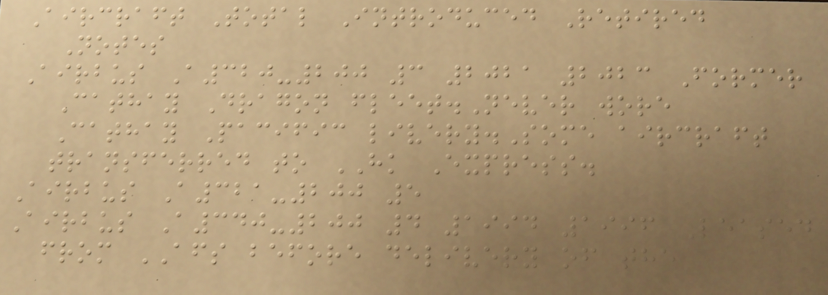Aircraft Total Introduced Retired
Notes
Airbus A320-200 3 2021 2023 Former
Cathay Dragon fleet.Never wore
Cathay Pacific livery.Some aircraft
transferred to HK Express.
Airbus A321-200 5
Airbus A340-200 4 1994 1996 Leased
from AFS before delivery of the
